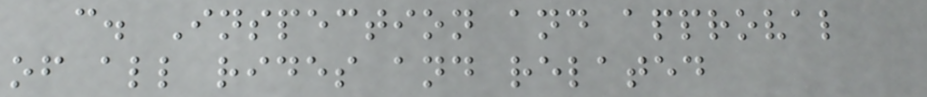c. Inspection and approval
of all rides and related
